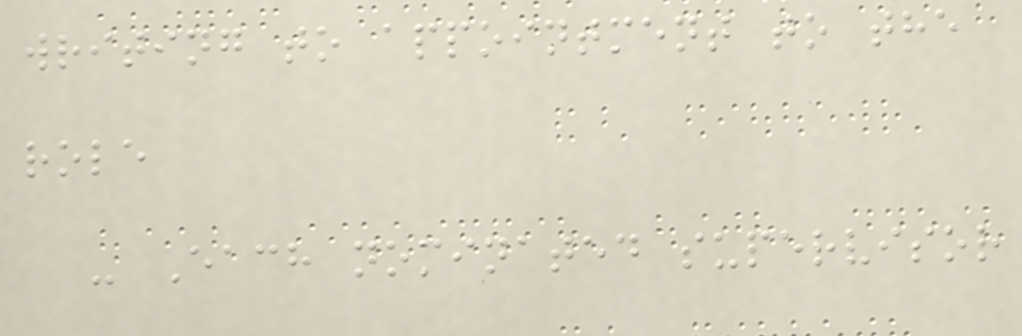writing to appointment to the
role
- Each nominated supervisor
